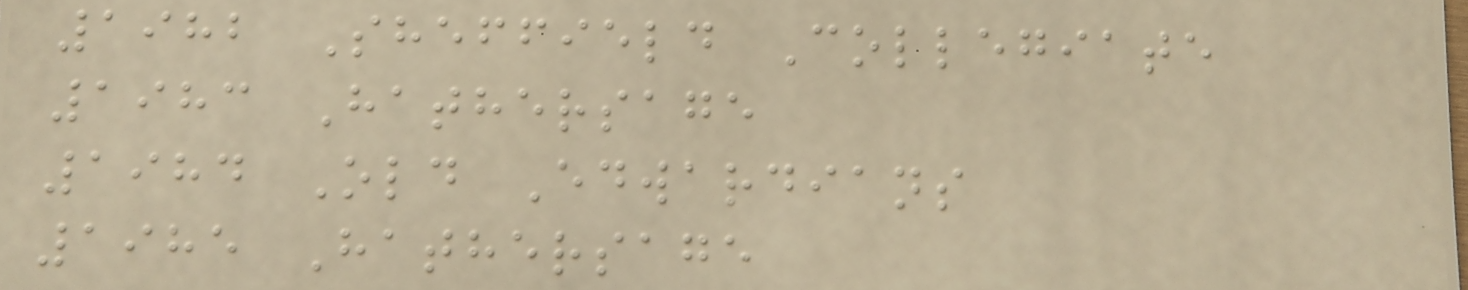1982 Sheffield Collegiate
1983 Hathersage
1984 Old Edwardians
1985 Hathersage
